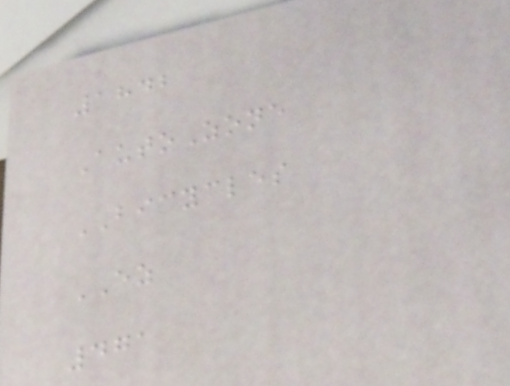1842
AutoZone
BICYCLES
EZ
471
